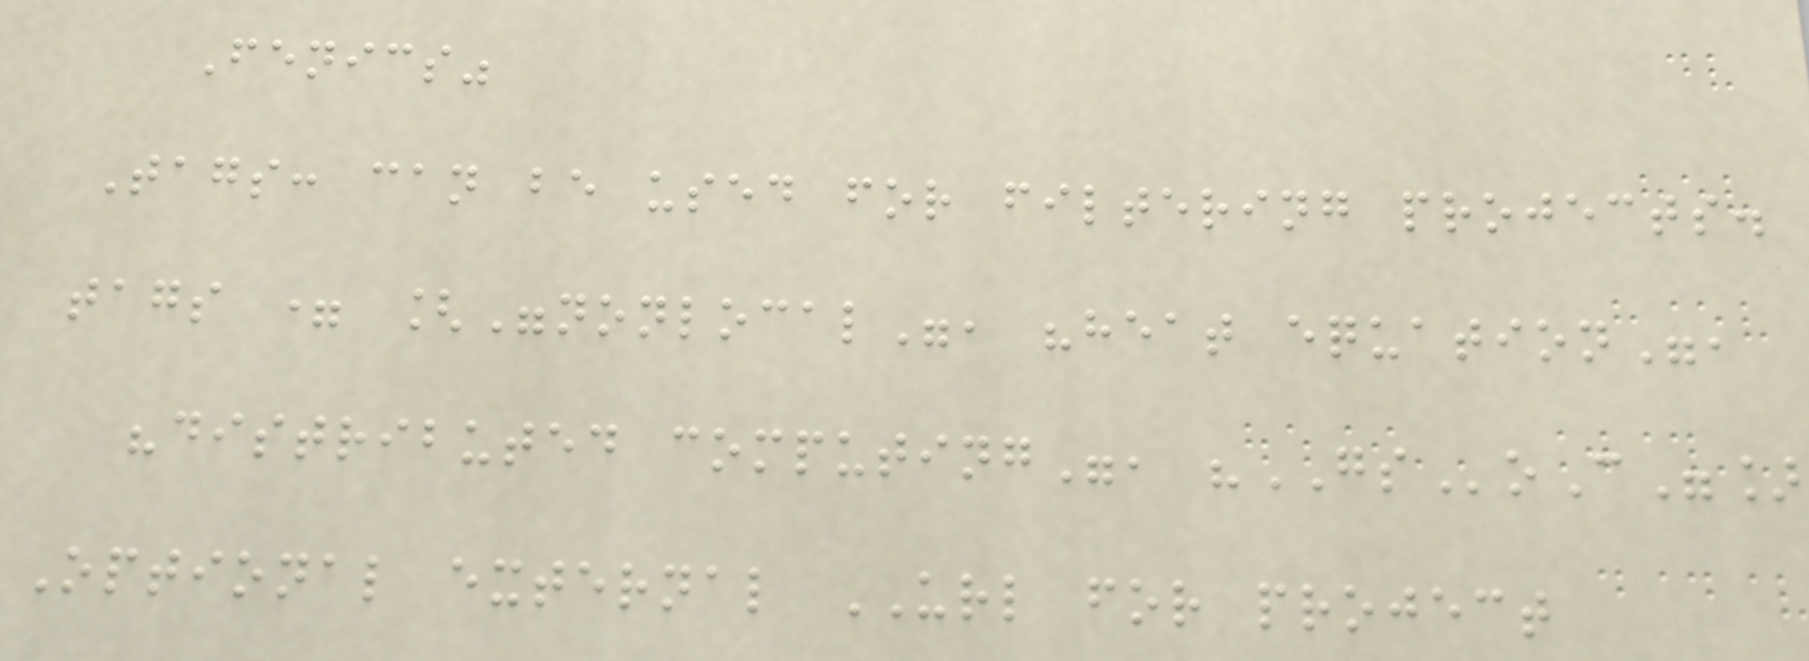Fenics"
Tags: can be used for filtering projects.
tags = ["nonlocal", "heat equation",
"distributed computing", "GSoC"]
Optional external URL for project
